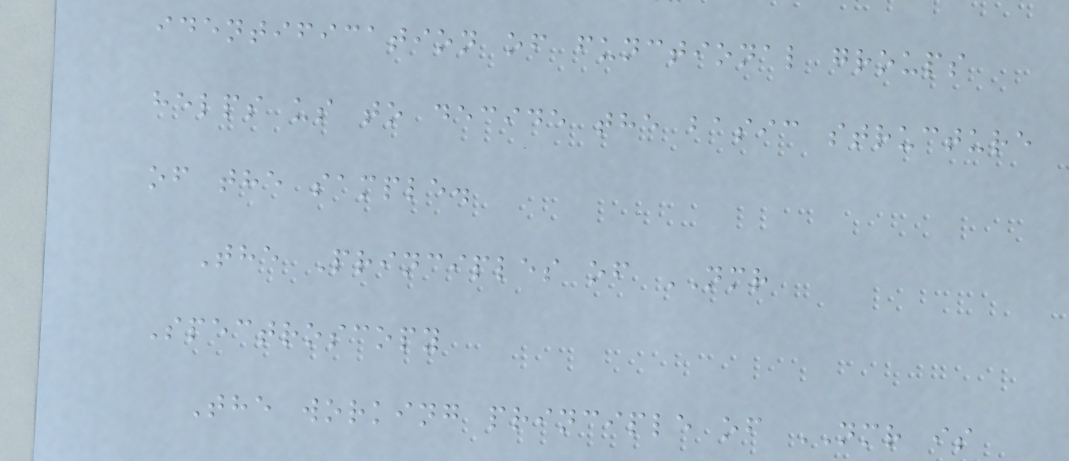identification of functional groups
helps us to decide the basic structure
of the sample.
The Principles of NMR
Spectroscopy
The working principle of NMR is
